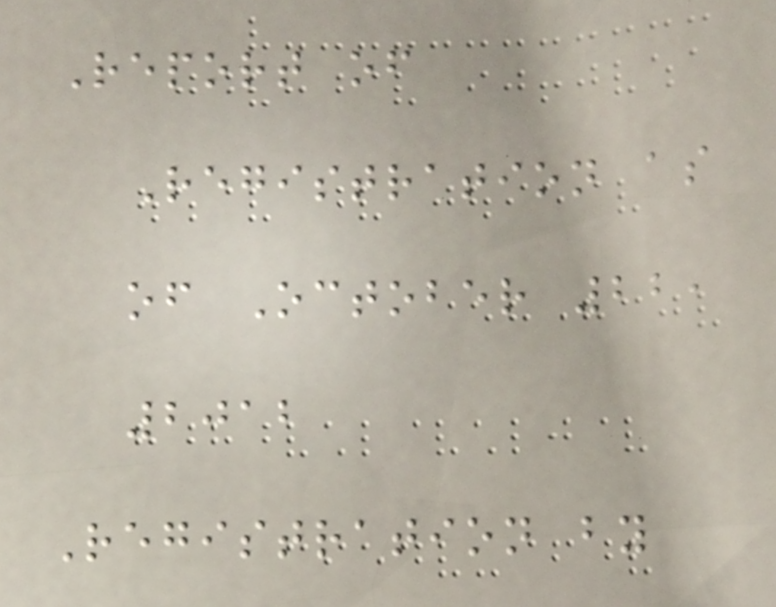Report of
Registration as
of October 22,
2012
Registration by
